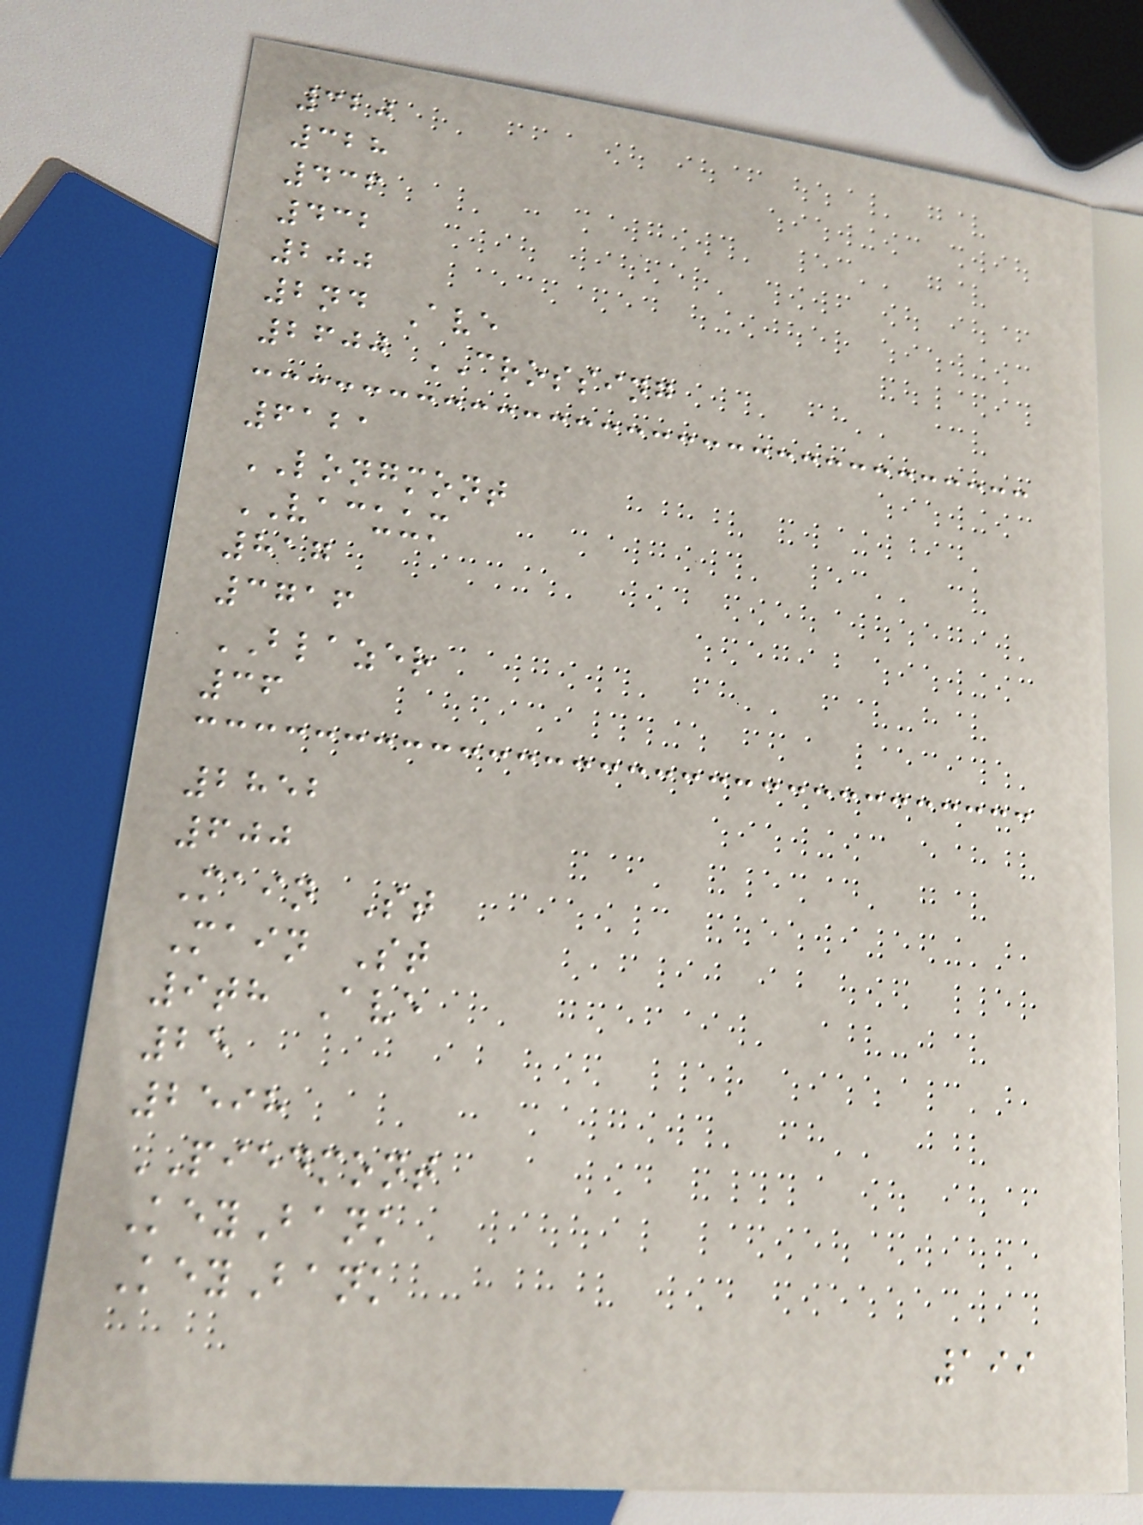320
328
436
432
200
2nd Ave
2600 CROSSING
6121
LONGMONT
VACUUM
817
3716
BLAZER
36
2852
600
Main St
Main St
9th Ave
25
2598
PIEDMONT
KeyBank
KeyBank
199
